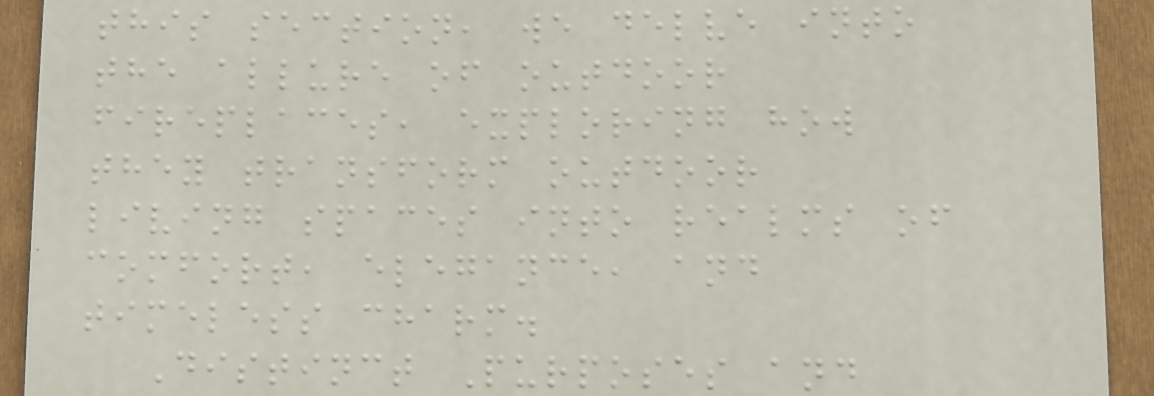this section, we delve into
the allure of outdoor
fireplaces, exploring how
they transform outdoor
living spaces into realms of
comfort, elegance, and
timeless charm.
Distinct Purposes and
